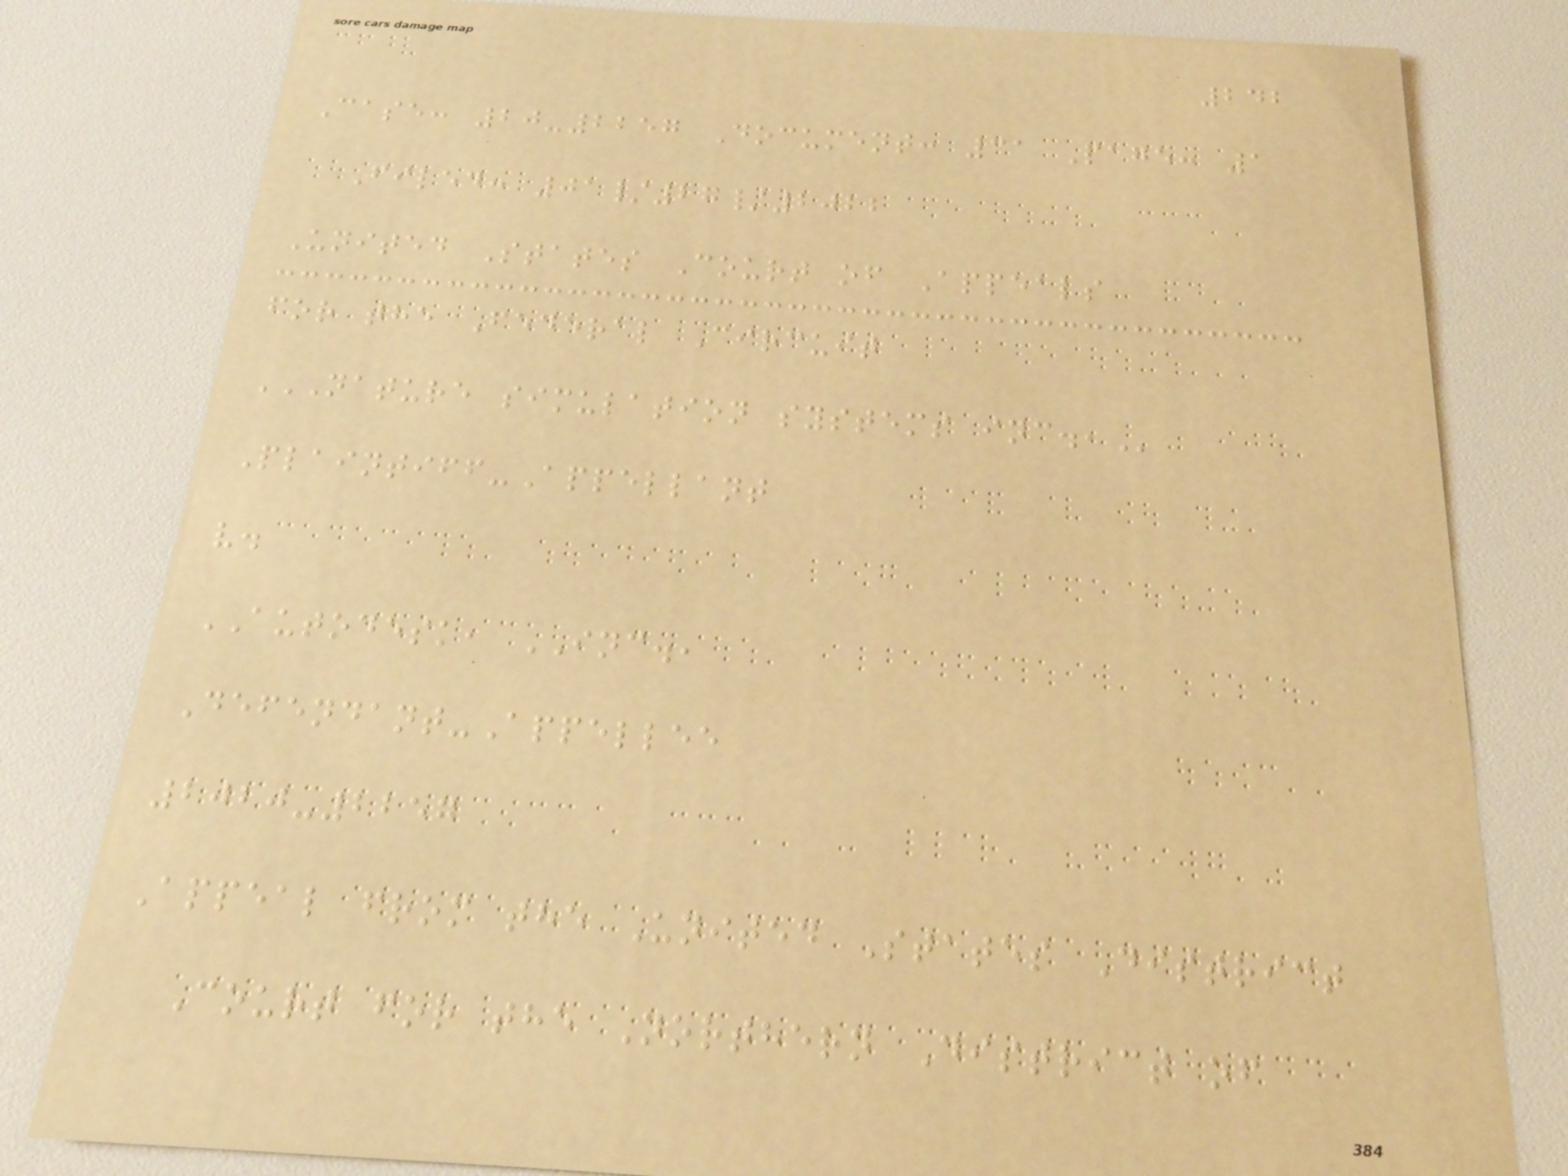242
Case: 20-2257 Document: 31 Page: 1
Filed: 01/27/2022
United States Court of Appeals
for the Federal Circuit
NATURE SIMULATION SYSTEMS INC.,
Plaintiff-Appellant
v.
AUTODESK, INC.,
Defendant-Appellee
2020-2257
Appeal from the United States District
Court for the Northern District of
